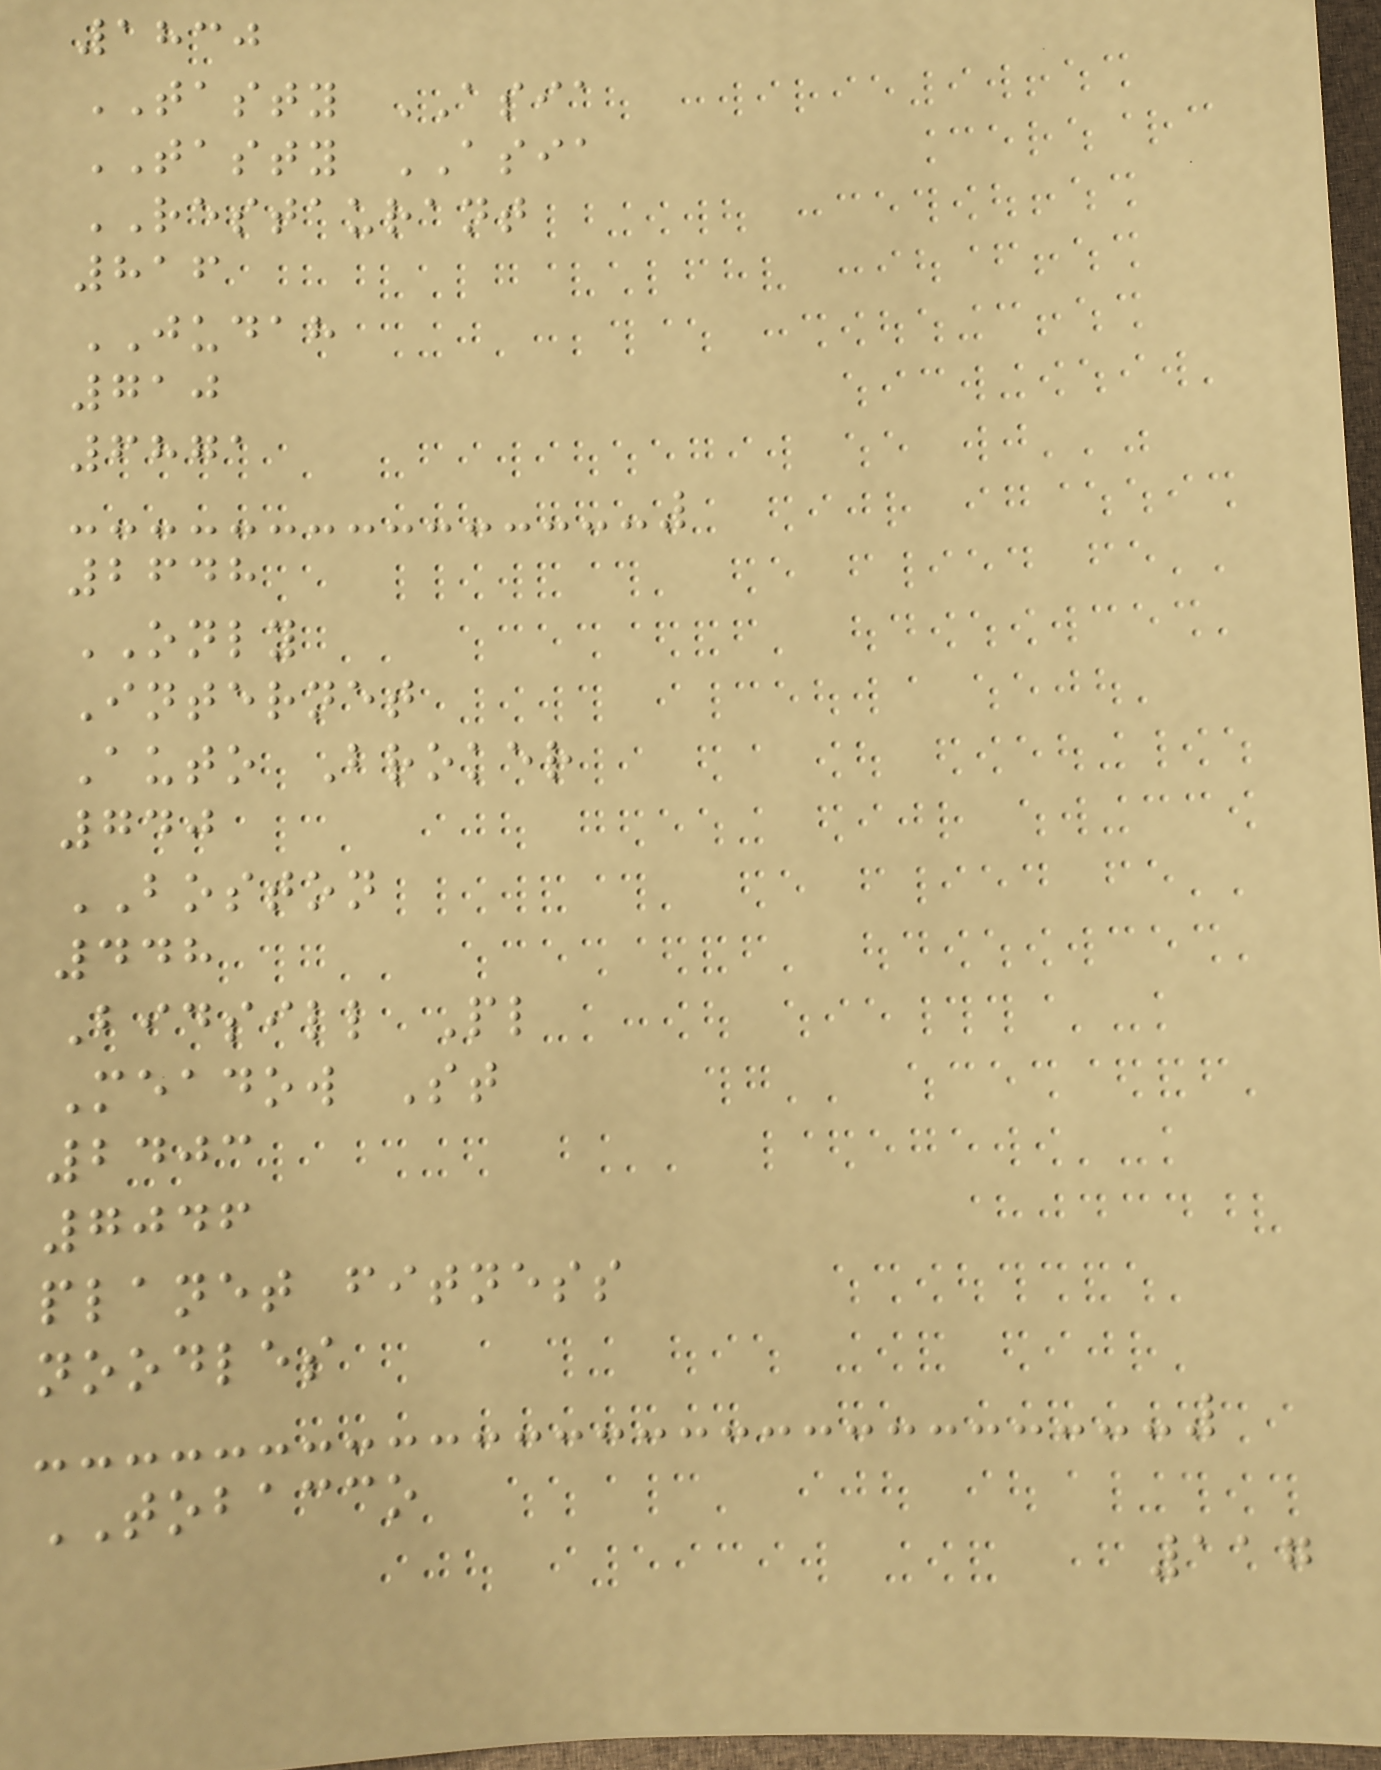1830
TASTY ASIA
TASTY ASIA
RESTAURANT
816
JUDAH
710
6871
2648
ONLY
Internet
Auto Broker
740
BOSTON
448
Bidsill Pl
Meadow St
2403
7046
planet fitness
noodles
TOBACCO
117
